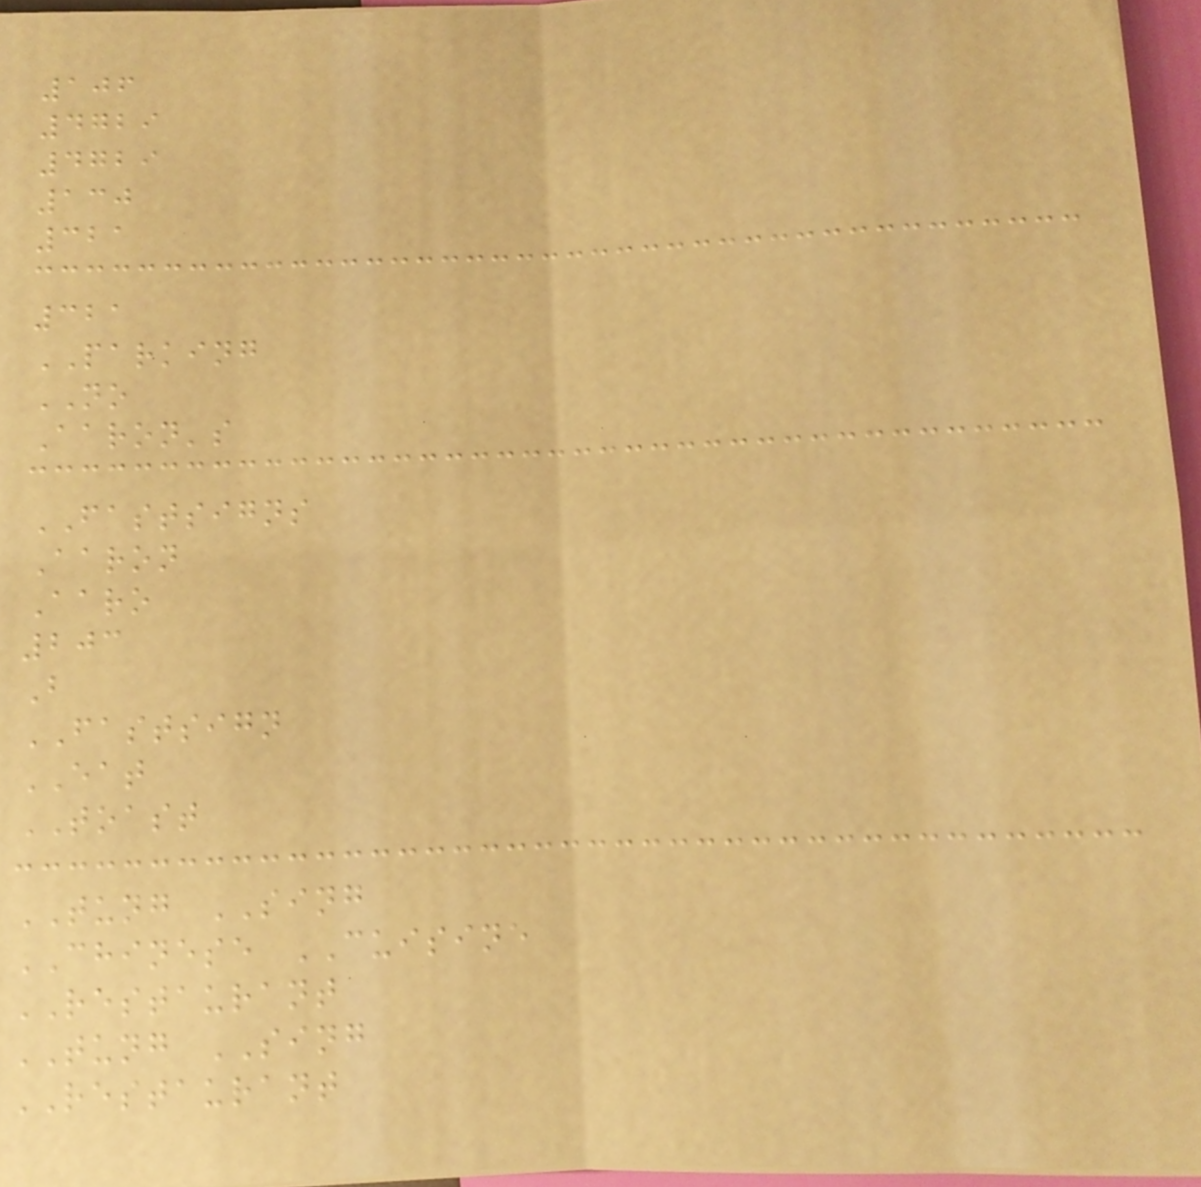106
4729
4729
130
321
321
PARKING
NO
Aaron's
FASTSIGNS
Aaron
Aaro
203
B
FASTSIGN
EAT
TOAST
TUNG SING
CHINESE CUISINE
RESTAURANT
TUNG SING
RESTAURANT
